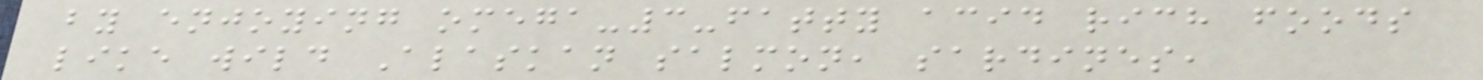by enjoying omega-3-fatty acid rich foods
like wild Alaskan salmon, sardines,
